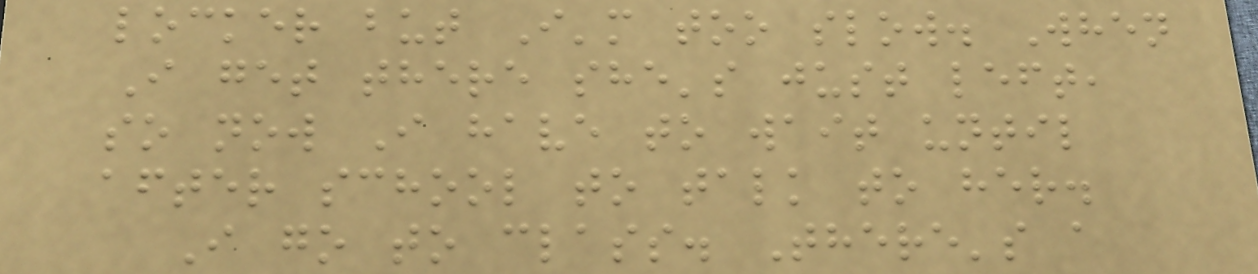locker but I'm too slow. When
I get there she's just left,
so now I have to wait until
after school to talk to her.
I go to class. There's a
